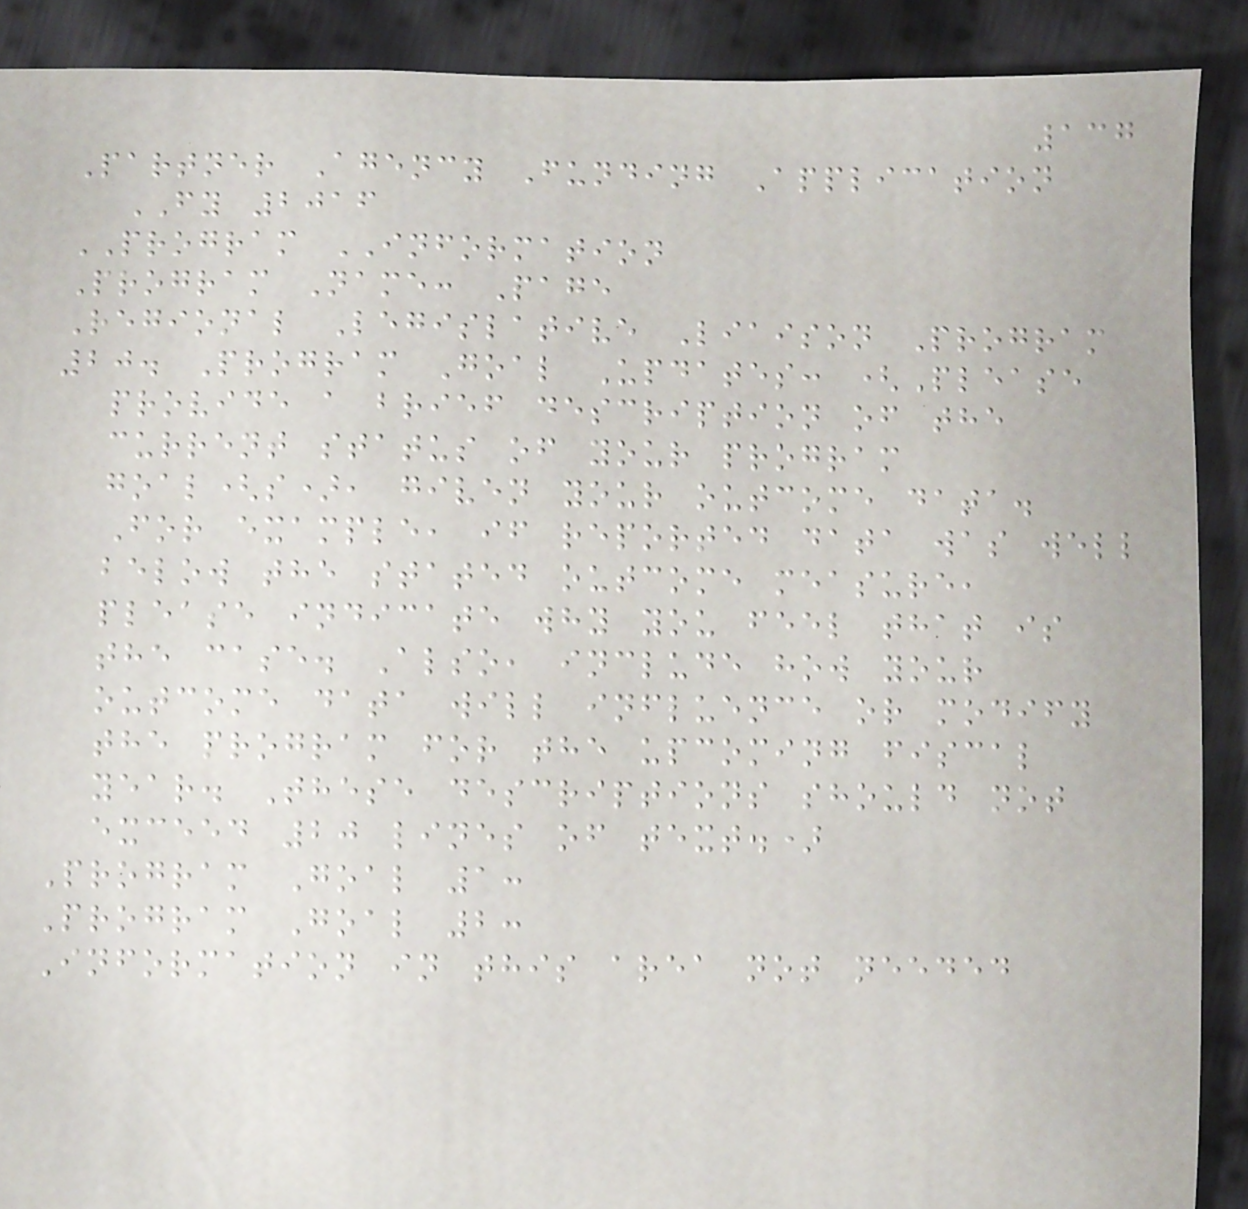137
Partner Agency Funding Application
FY 2016
PROGRAM INFORMATION
Program Name: Page
Regional Legislative Liaison Program
20. Program Goal Updates: (Please
provide a brief description of the
current status of your program
goal(s), given your outcome data.
For example, if reported data was well
below the stated outcome measure,
please indicate why you feel that is
the case. Also, include how your
outcome data will influence or modify
the program for the upcoming fiscal
year. These descriptions should not
exceed 20 lines of text.)
Program Goal 1:
Program Goal 2:
Information in this area not needed
